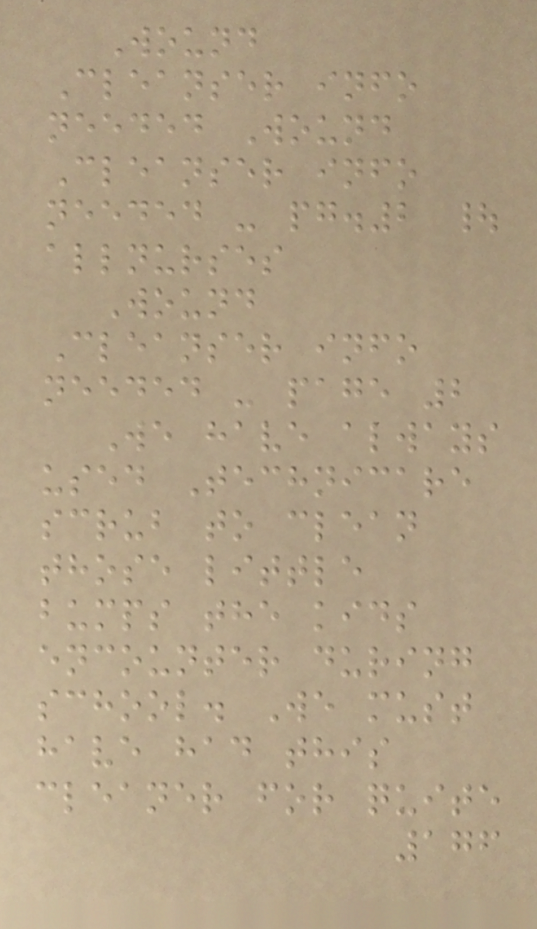Wound
Cleanser info
needed Wound
Cleanser info
needed - pg.2 |
allnurses
Wound
Cleanser info
needed - page 2
We have always
used Technicare
scrub to clean
those little
bumps the kids
encounter during
school. We must
have had this
cleaner for quite
176
